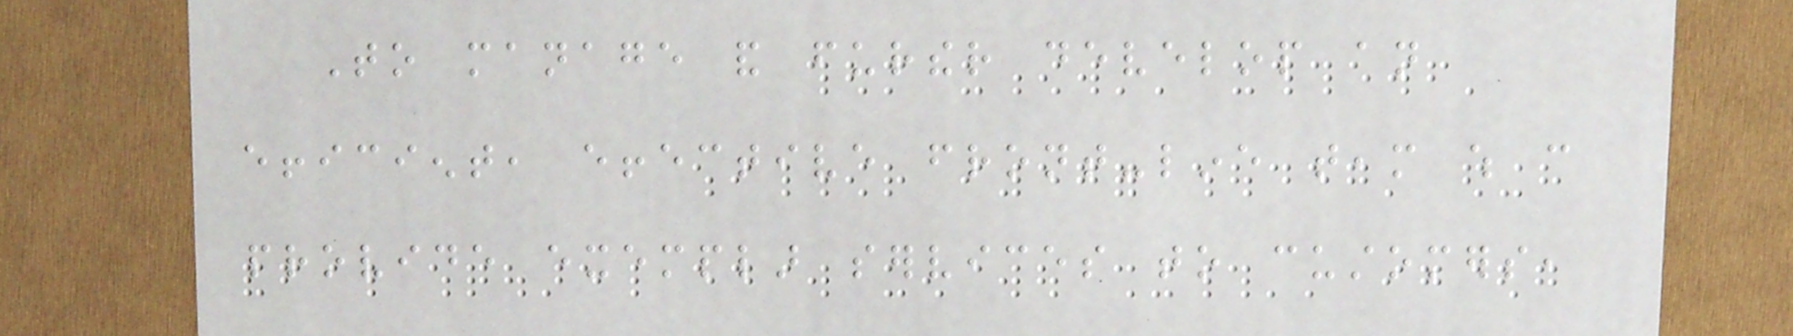To manage and further develop an
efficient, effective front-line team which can
provide exemplar services to customers,
